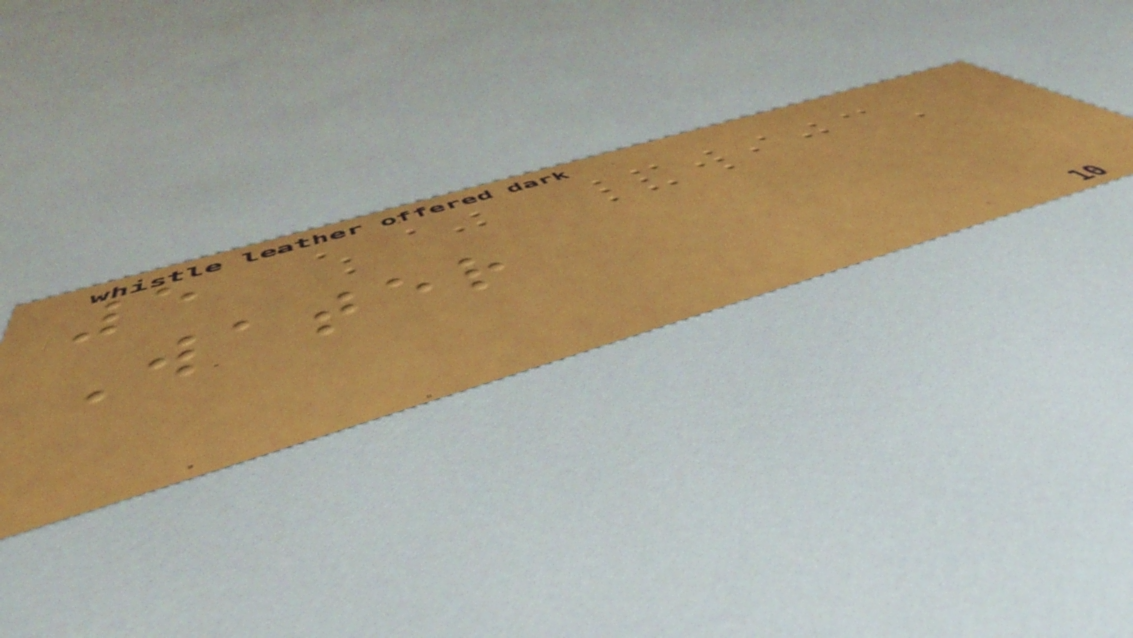5
Water
